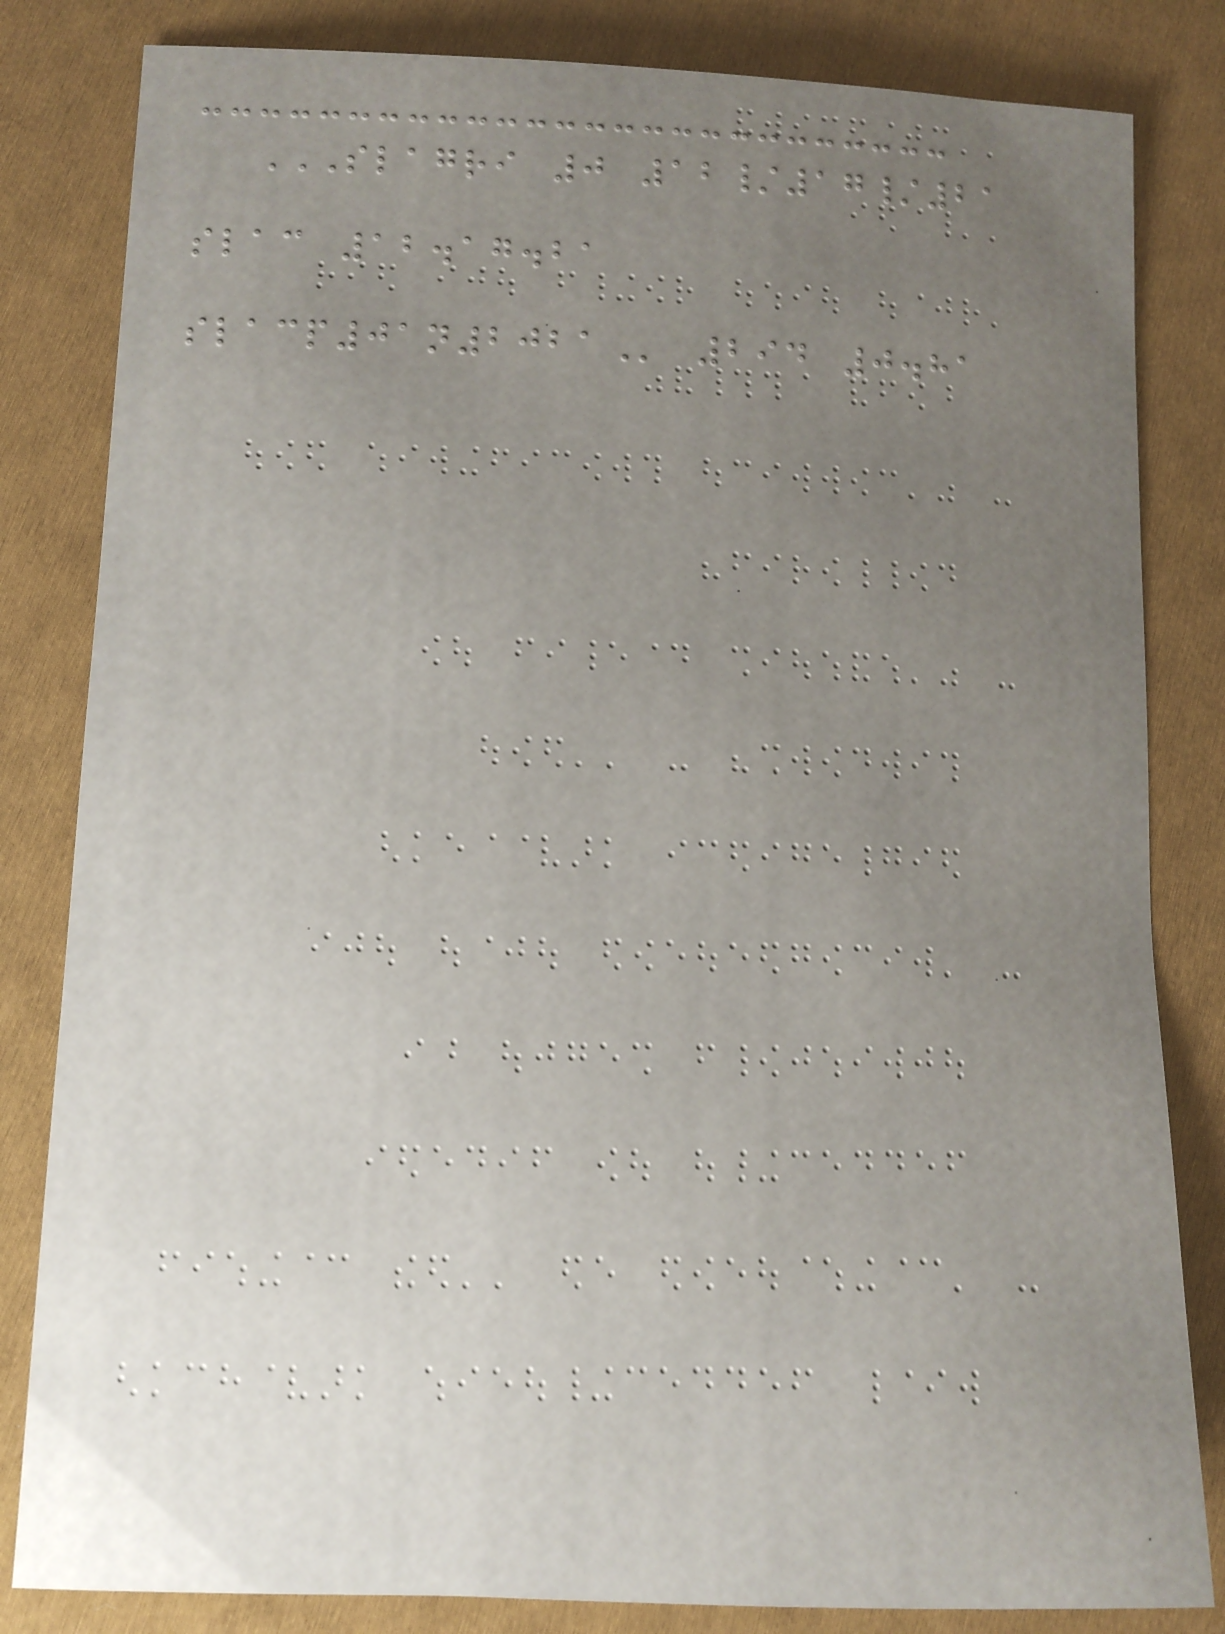SLAGRI 0 12/17/21
SLAC 12.17.21
SLACP01N2021 294 0.81
